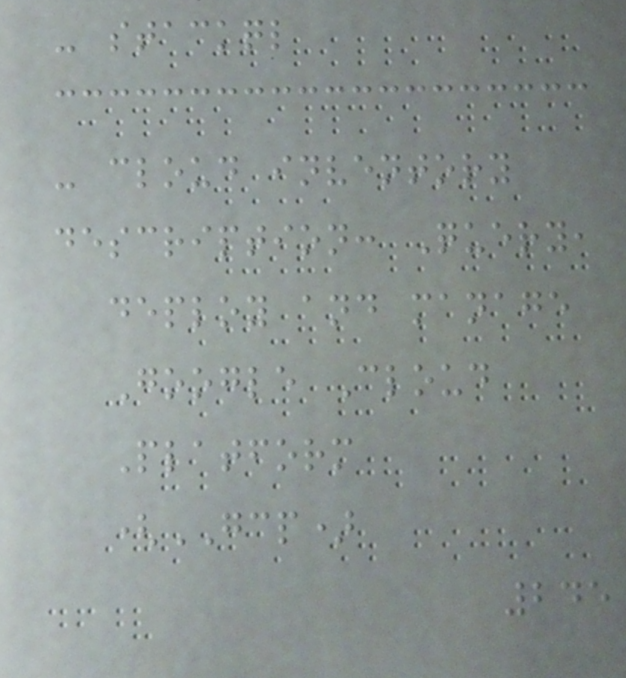- stackql
- cloud inventory
description: Query,
deploy and manage
Google Cloud
Platform
(GCP)
245
